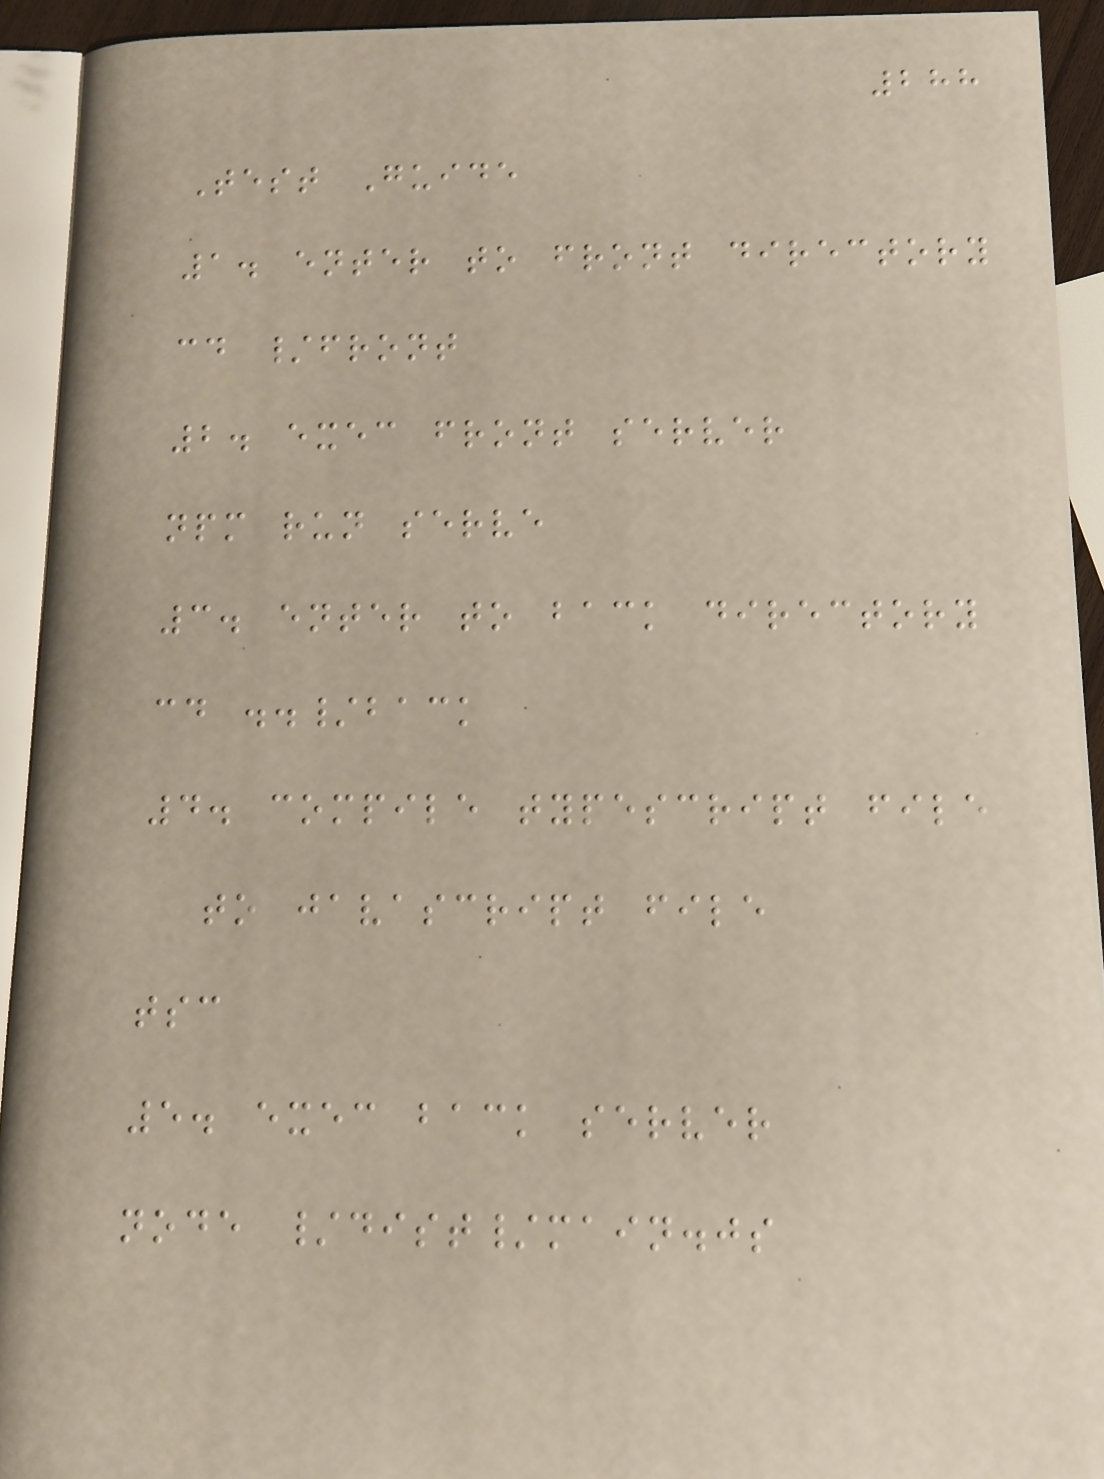288
Test Guide
1. enter to front directory
cd /front
2. exec front server
npm run serve
3. enter to back directory
cd ../back
4. compile typescript file
to javascript file
tsc
5. exec back server
node /dist/main.js
